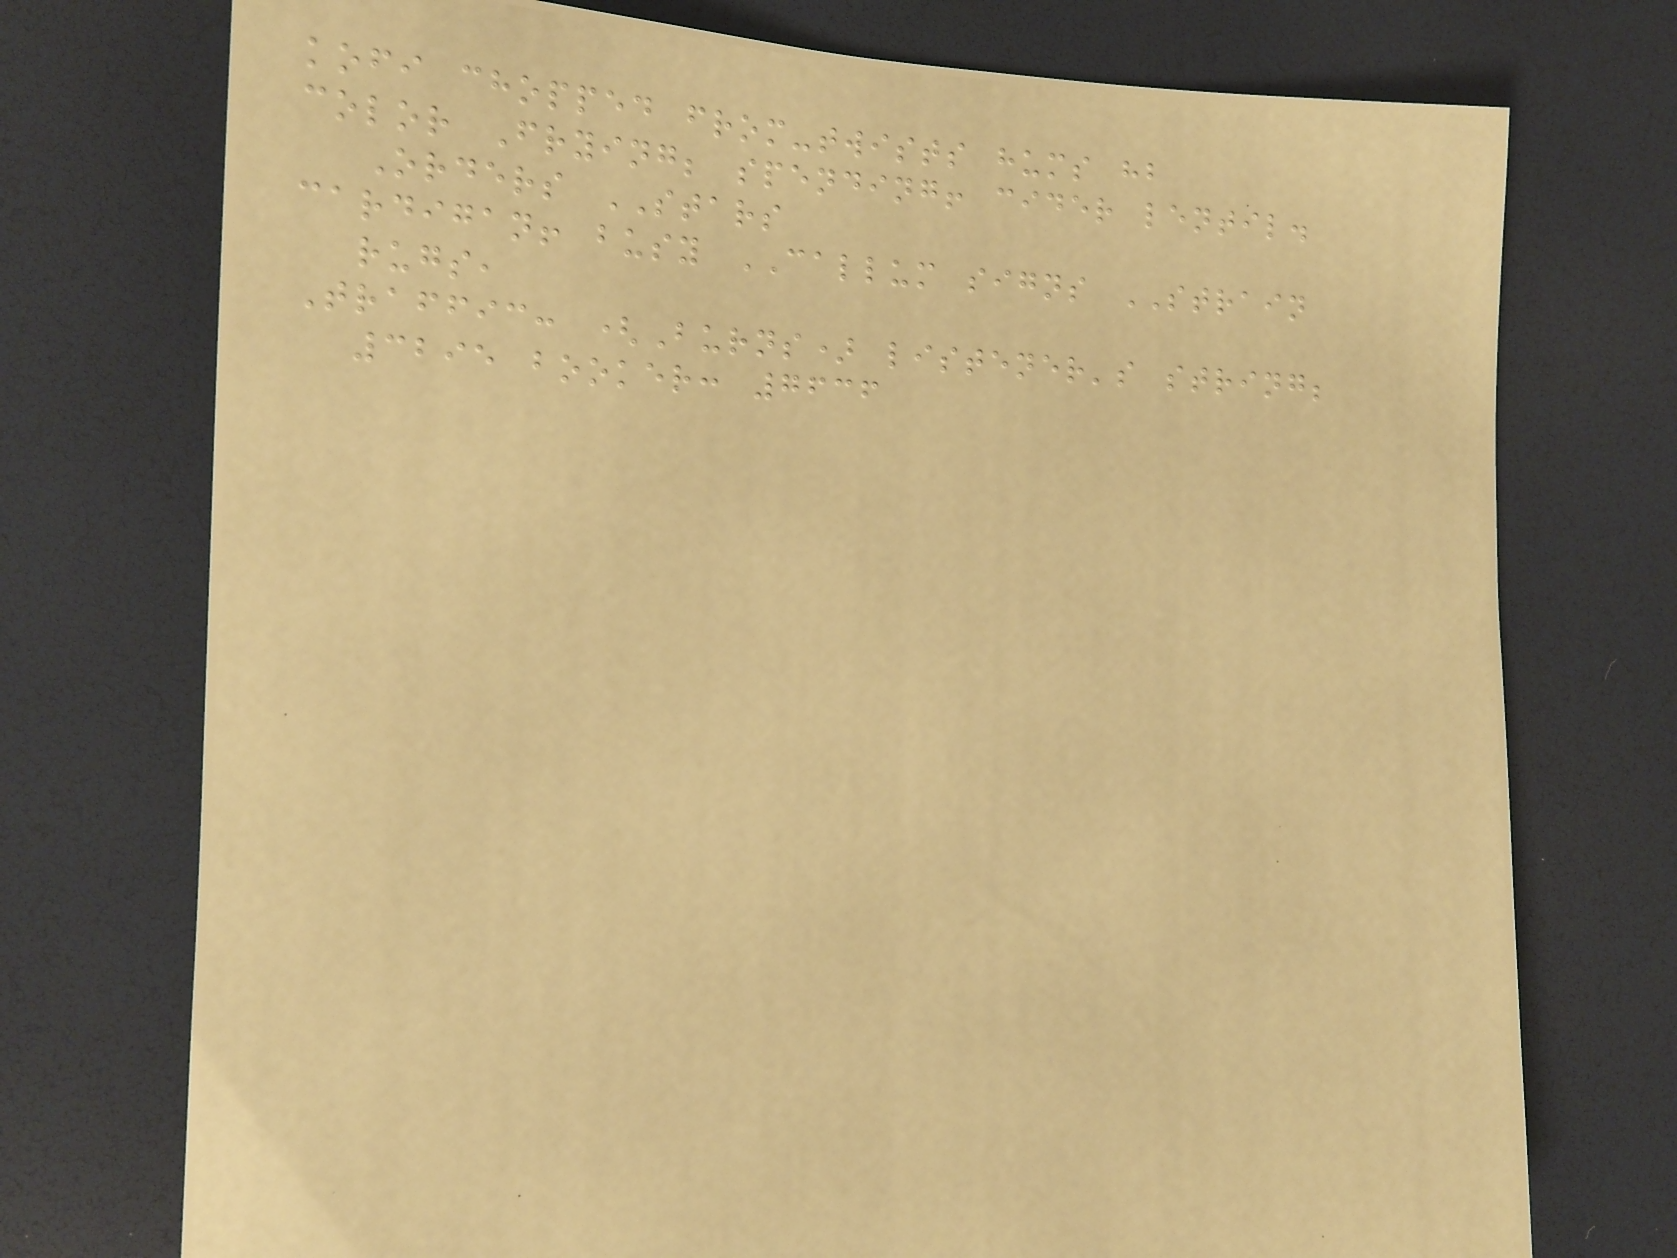kofi chopped from-twists hums hb
color Frying; spending! cider lentil.
Orders STARS
cardigan! busy CALLUM signs STRAIN
rugs,
Traffic: (Burns) listener's string;
3295 booker: 7636
